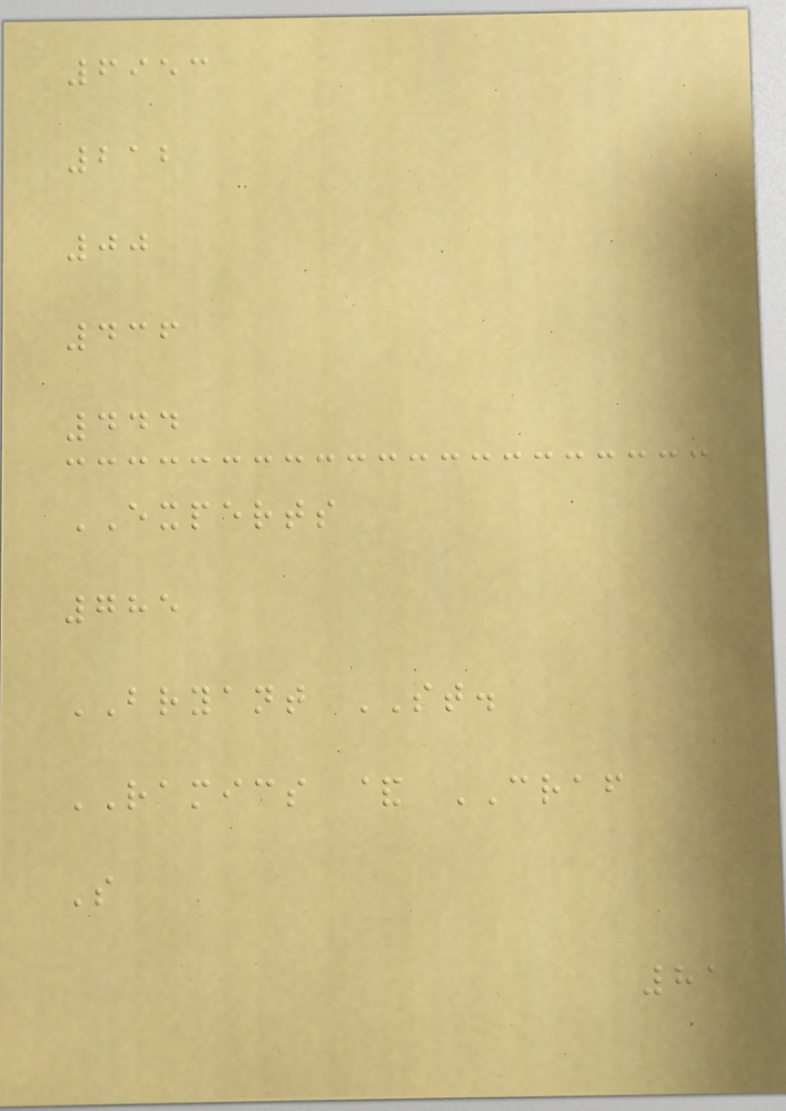6953
212
00
436
444
EXPERTS
785
BRYANT ST.
RAMICS & CRAF
S
81
